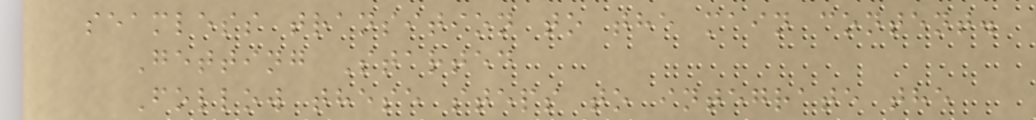seamless transition to the main content.
Getting Started
Follow these steps to integrate the
